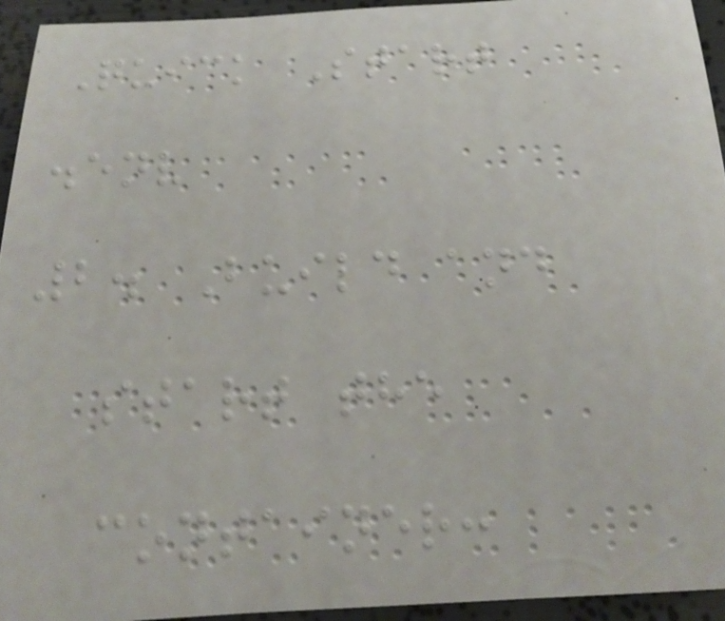Quick Start
.env
2. Build and
start the
container:
